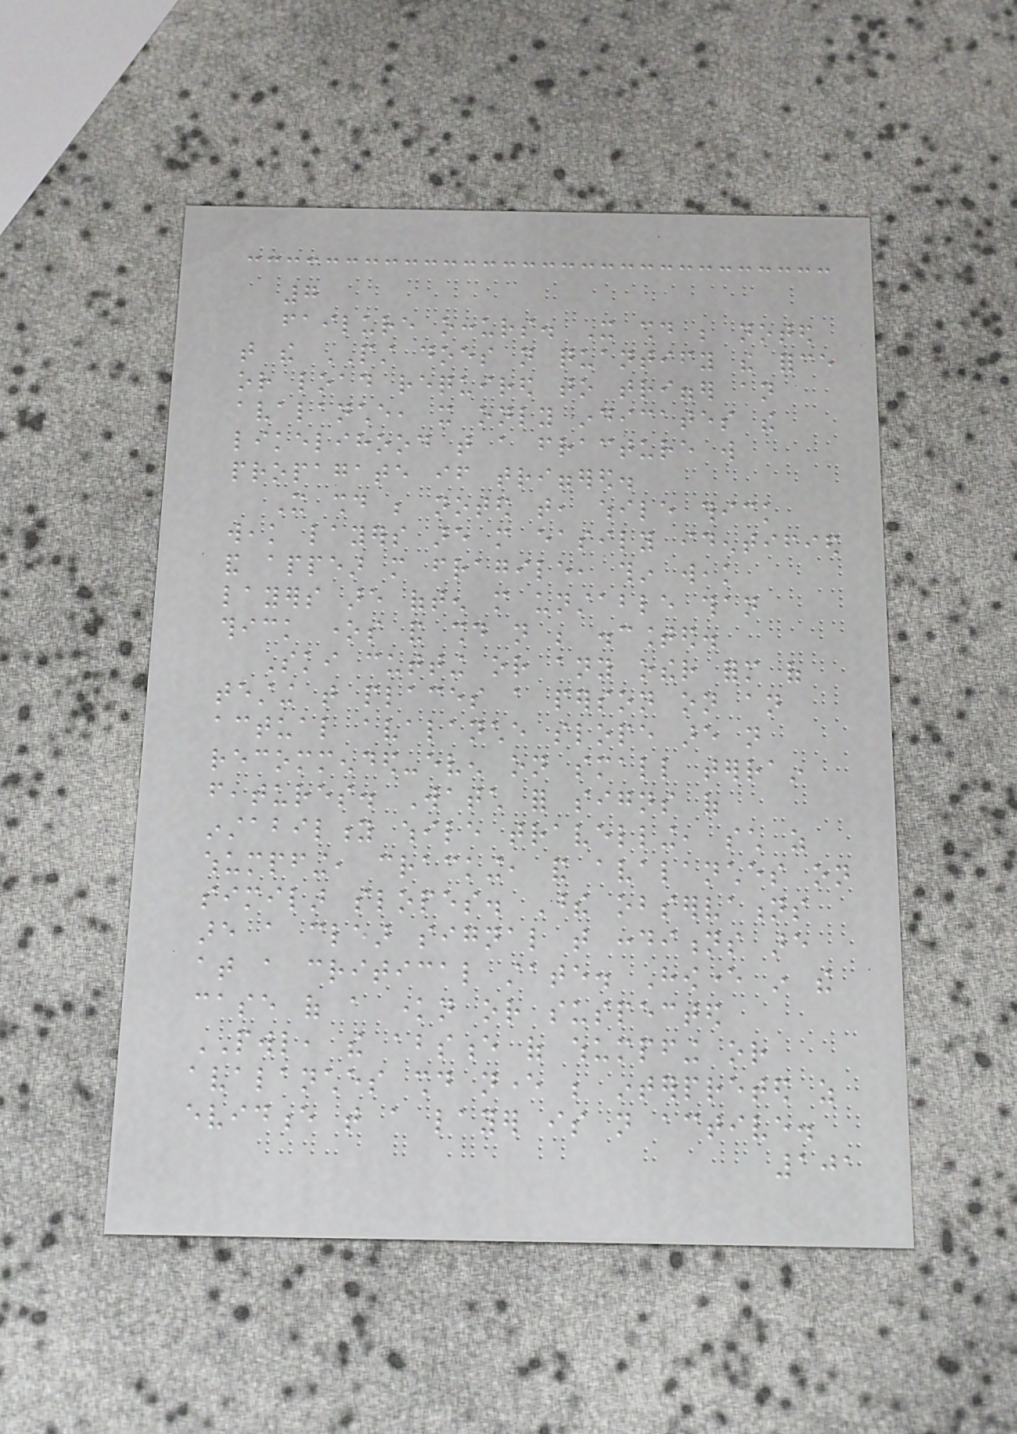7
failure occurs. It should be noted
that the PST does not quantify the force
or load required to trigger an
avalanche, it only indicates the
likelihood that a fracture will
propagate if triggered.
It should be noted that, while thick
weak layers are more easily identified
and appear more fragile, thin weak
layers are often more unstable than
thick ones and should not be discounted.
Ski cutting or any other form of
testing that places a person on an
actual avalanche slope are not
recommended-even on small terrain
features. Watch for signs of
instability while travelling, such as
whumpfing, cracking, and avalanches on
similar slopes. These observations
are a clear signal that conditions are
at a critical state. However in the
case of a known or suspected
PWL, the absence of whumpfing or
avalanches should never be interpreted as
evidence that a layer is not active.
101
